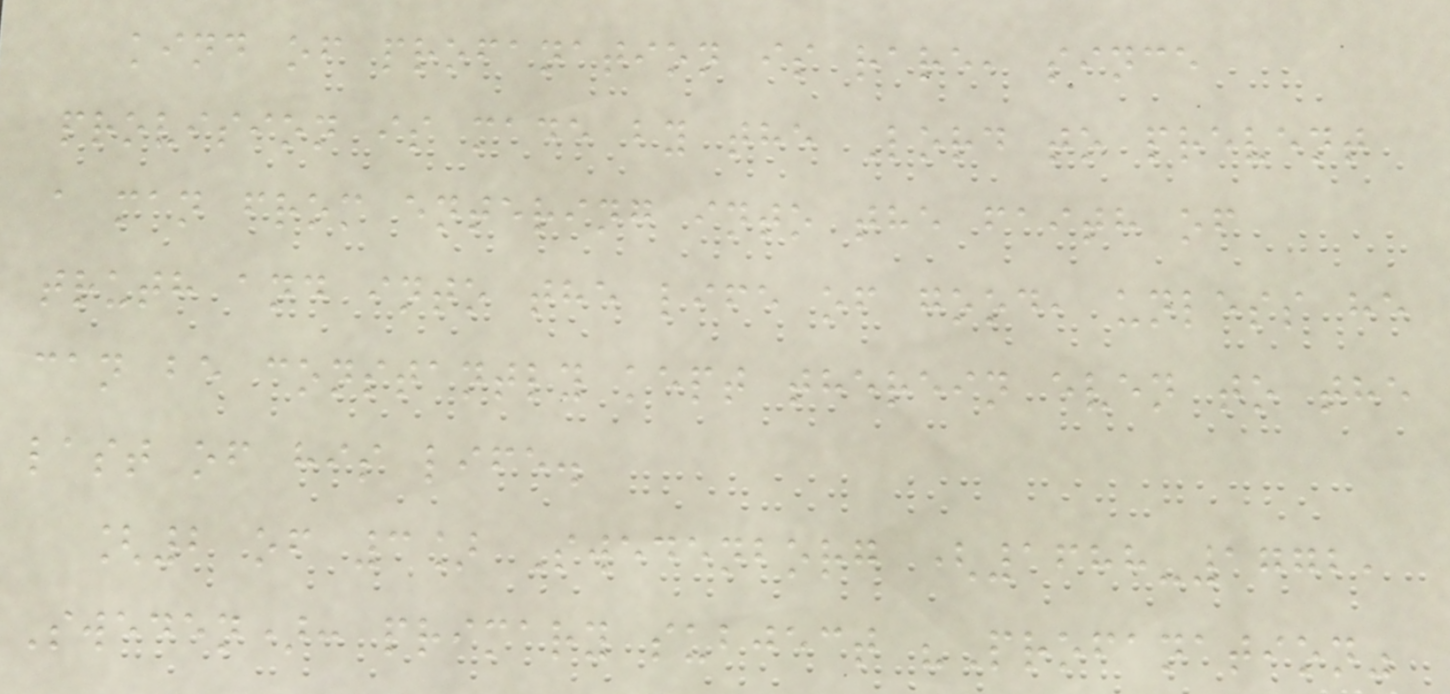kind of profanation is rare, since
provision is made by the Lord to prevent
a man from entering into the faith of
truth and into the life of good, unless he
can be constantly kept therein even to the
last of his life.
[2 of 3] Swedenborg (1688-1772,
Sweden): primary subject "Profanation"
